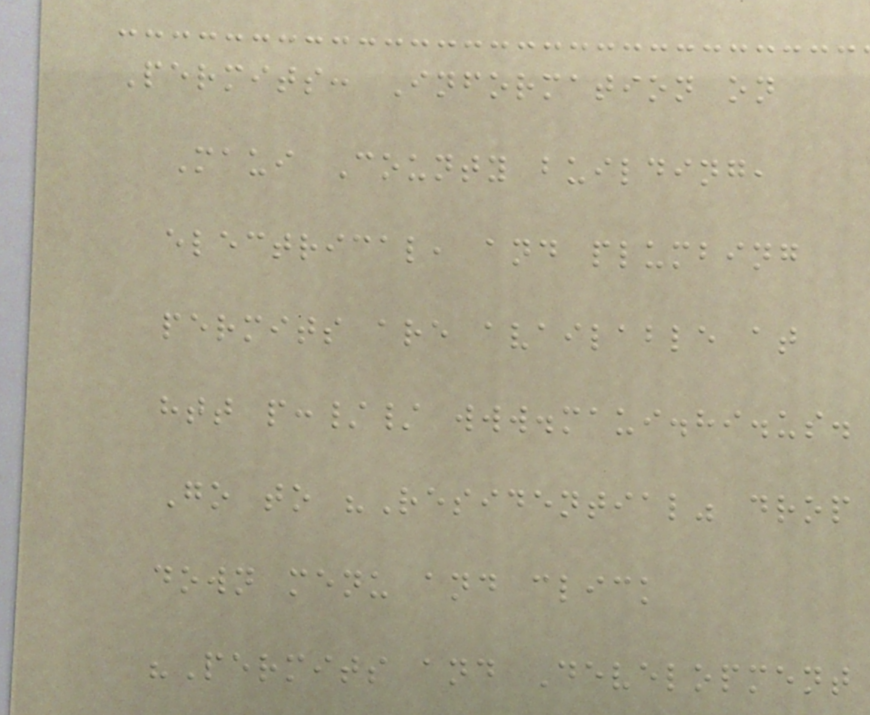Permits: Information on
Maui County building,
electrical, and plumbing
permits are available at
htt p:// www.maui.hi.us.
Go to "Residential" drop
down menu and click
"Permits and Development
